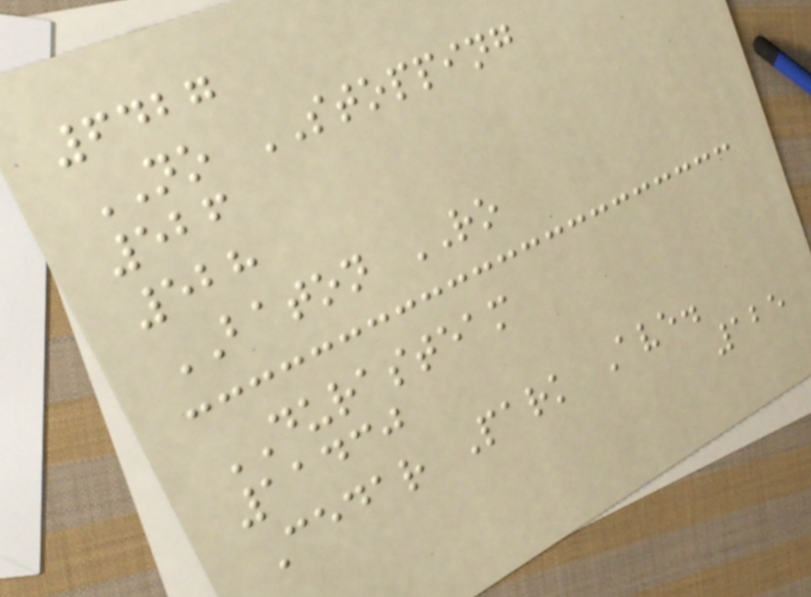6427
NO STOPPING
526
528
BATON RO
DURASTEAM
11430
Cedar Park Ave.
125
